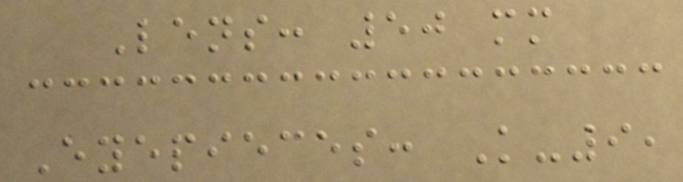Lens: 50 mm
Eyepieces: K-9,
